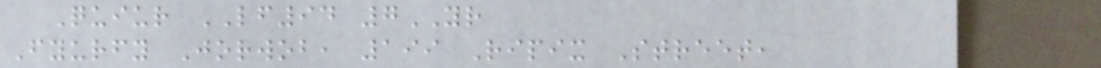Quiur LF94 7YR
Fyurfy Jorwob, 199 Ripix Street,
